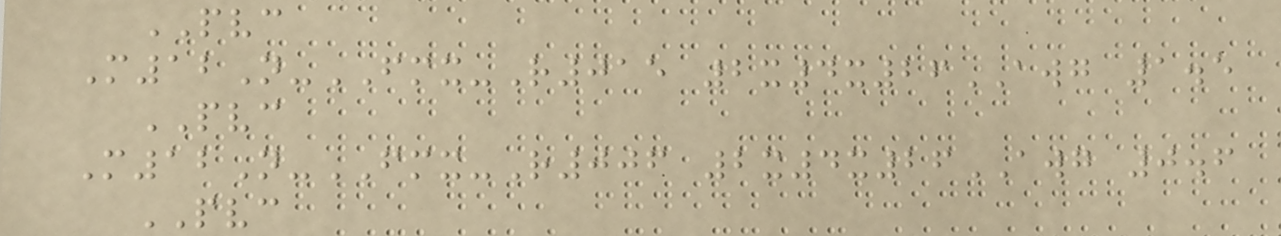PVC
M12N-FMX-R015 2x4x26AWG 1.5
PVC
M12N-FMX-R006 2x4x26AWG 0.6
PVC
